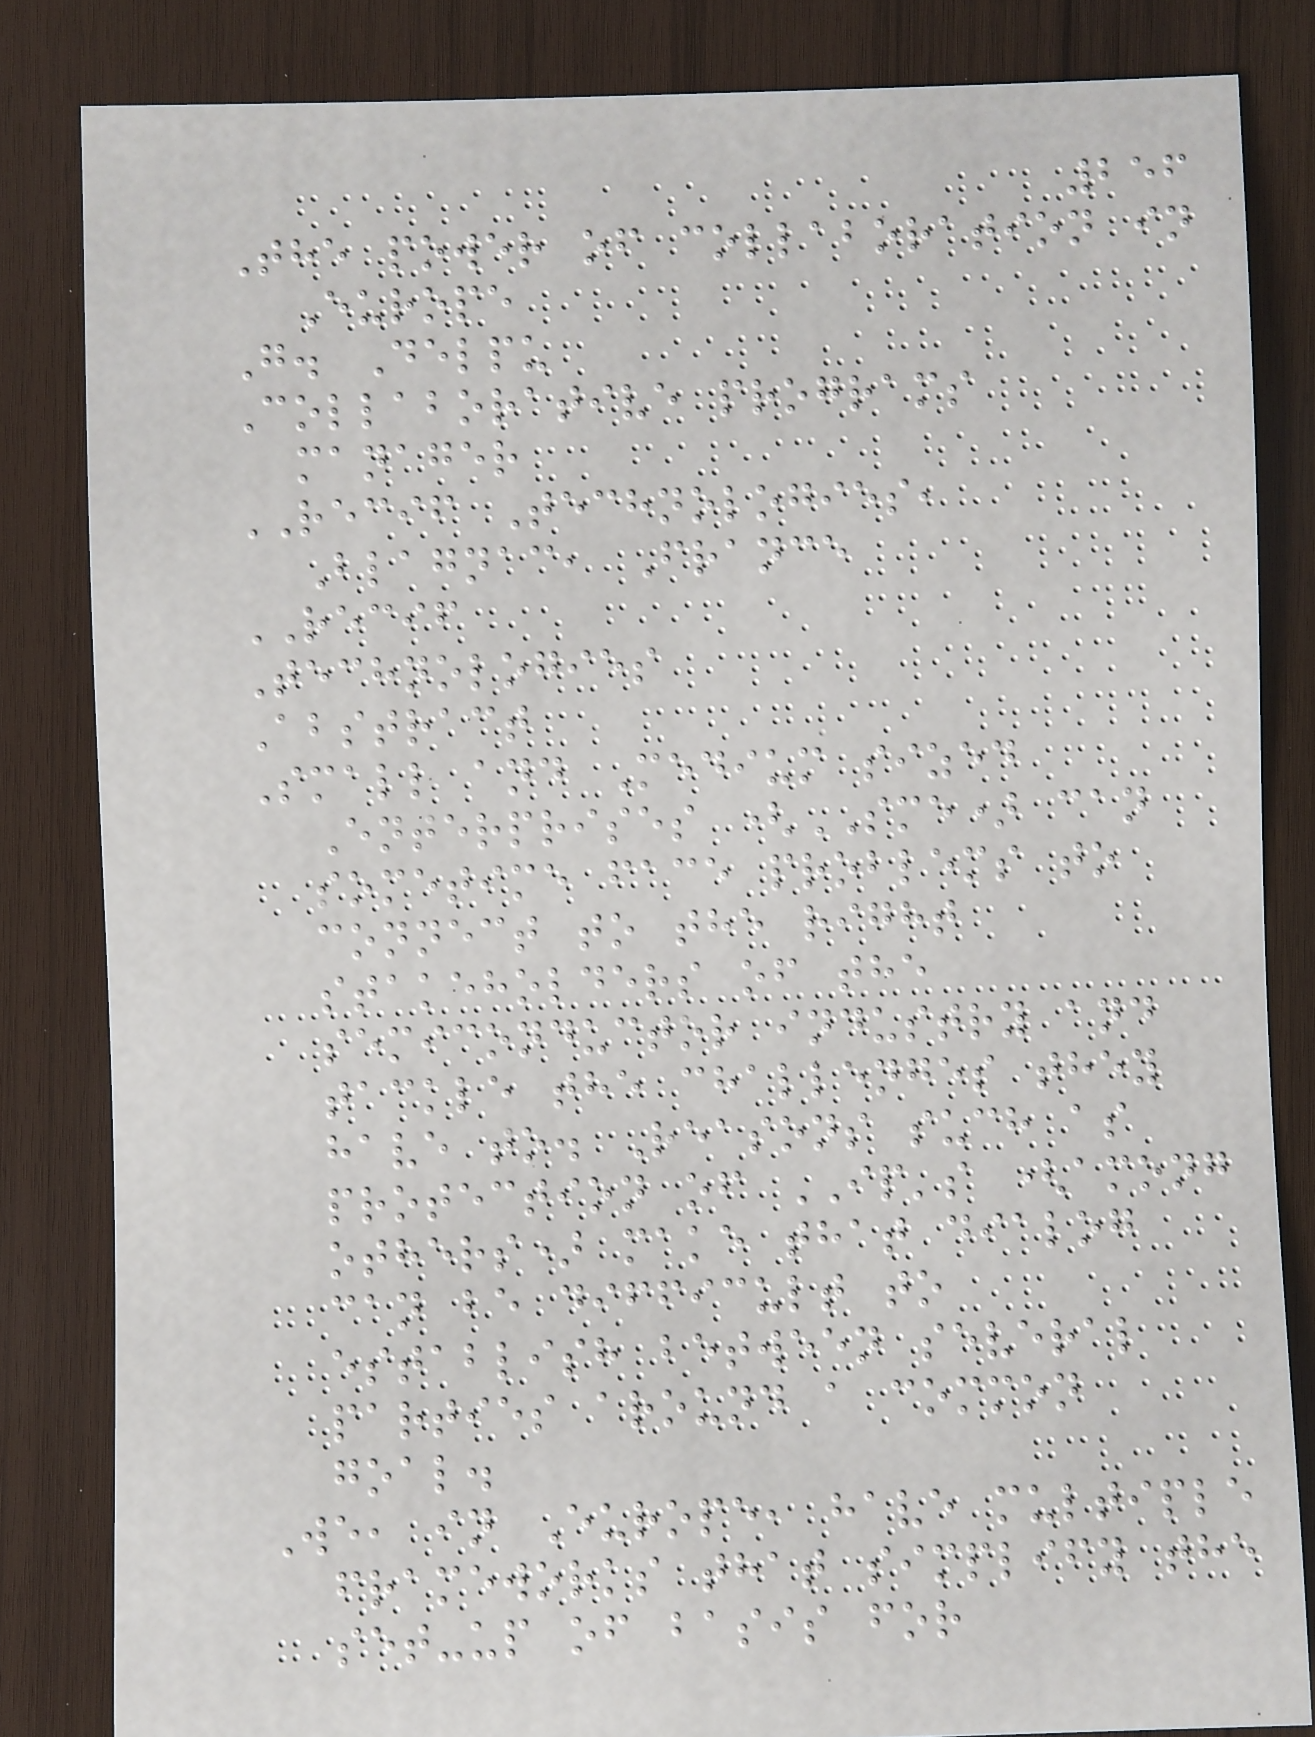256
The power of collaboration in
Europe
G. Delpu
Collaborative programs
manager
RECIF Technologies,
Blagnac, France
RECIF
Technologies
Abstract
Small and Medium sized
Enterprises (SME) can
sometime face problems to
connect to the right
stakeholders of the
semiconductor industry and
tackle the challenges they
have to. Reasons such as
protection of IP's (among
others) make that dialog
can be difficult to
establish between several
parties around a common
goal.
We, in Europe, have multiple
frameworks that simplify the
set-up of basis for
